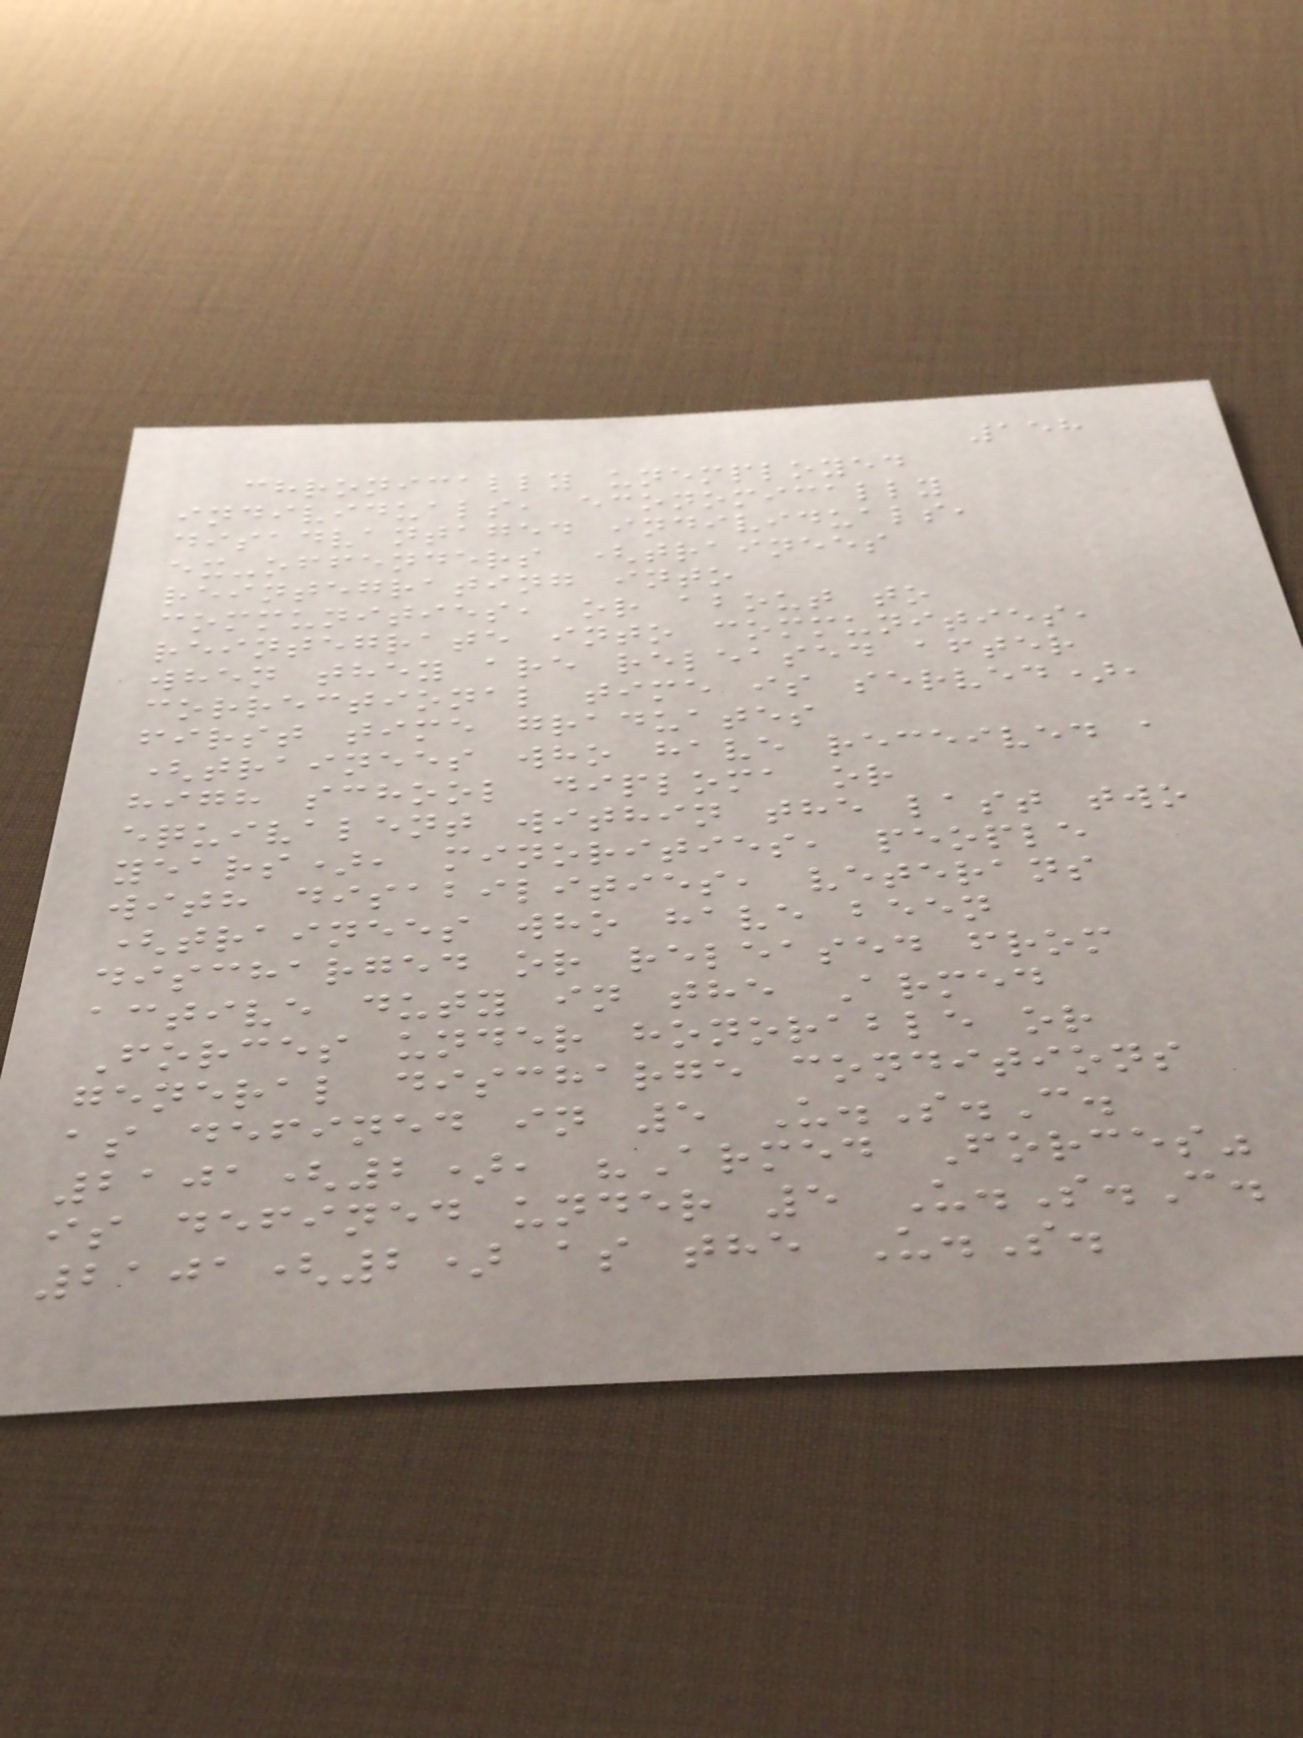158
chronically unemployed
individuals, economically
disadvantaged individuals,
ex-offenders (trainees
reintegrating into
communities, or about to
reintegrate into communities,
when they are released after
correctional time is served),
first time graduates
(trainees who have received a
high school diploma or
equivalent within the last two
years), minorities, people
with disabilities, veterans
(trainees who have been
discharged or released from
active duty in the Armed
Forces under honorable or
general discharge conditions
as defined in 5 U.S.C.
2101(2), "Armed Forces"
is defined under 5 U.S.C.
2101(2) as the U.S.
